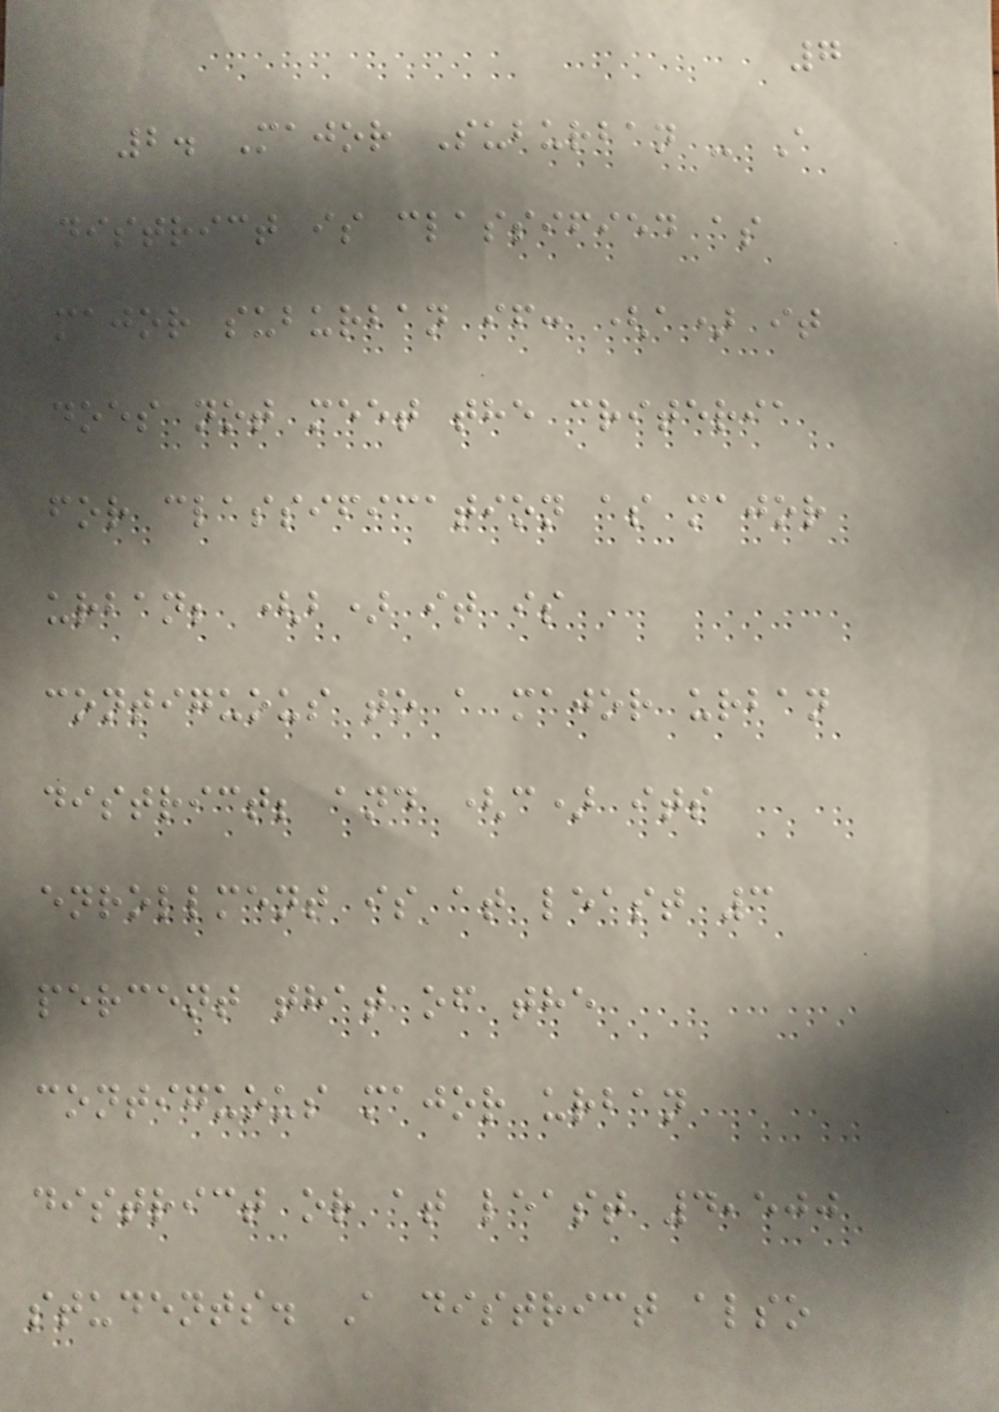7
2. Major Suburban - A
district is classified as
major suburban if: (a) it
does not meet the criteria
for classification as major
urban; (b) it is
contiguous to a major urban
district; and (c) its
enrollment is at least 3
percent that of the
contiguous major urban
district or at least 4,500
students. A district also
